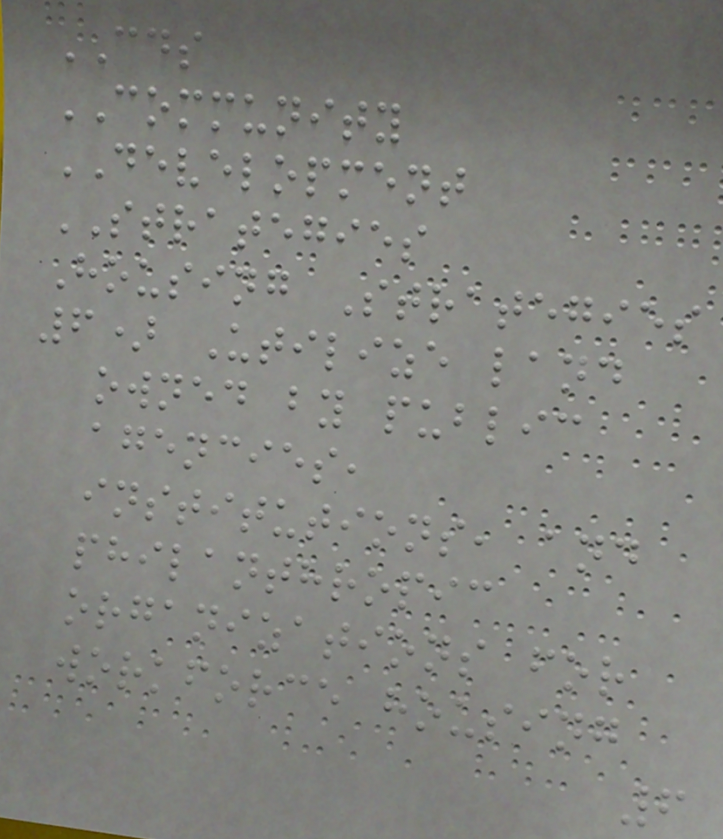CDS
COMMUNITY
DEVELOPMENT
STRATEGIES
Housing Strategies
6) Utilize land
owned by public
agencies,
institutions, and
philanthropic
organizations for
workforce housing
6
